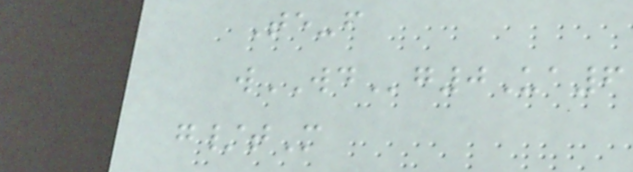Te-f
wWDg0Ua6
g/tM
